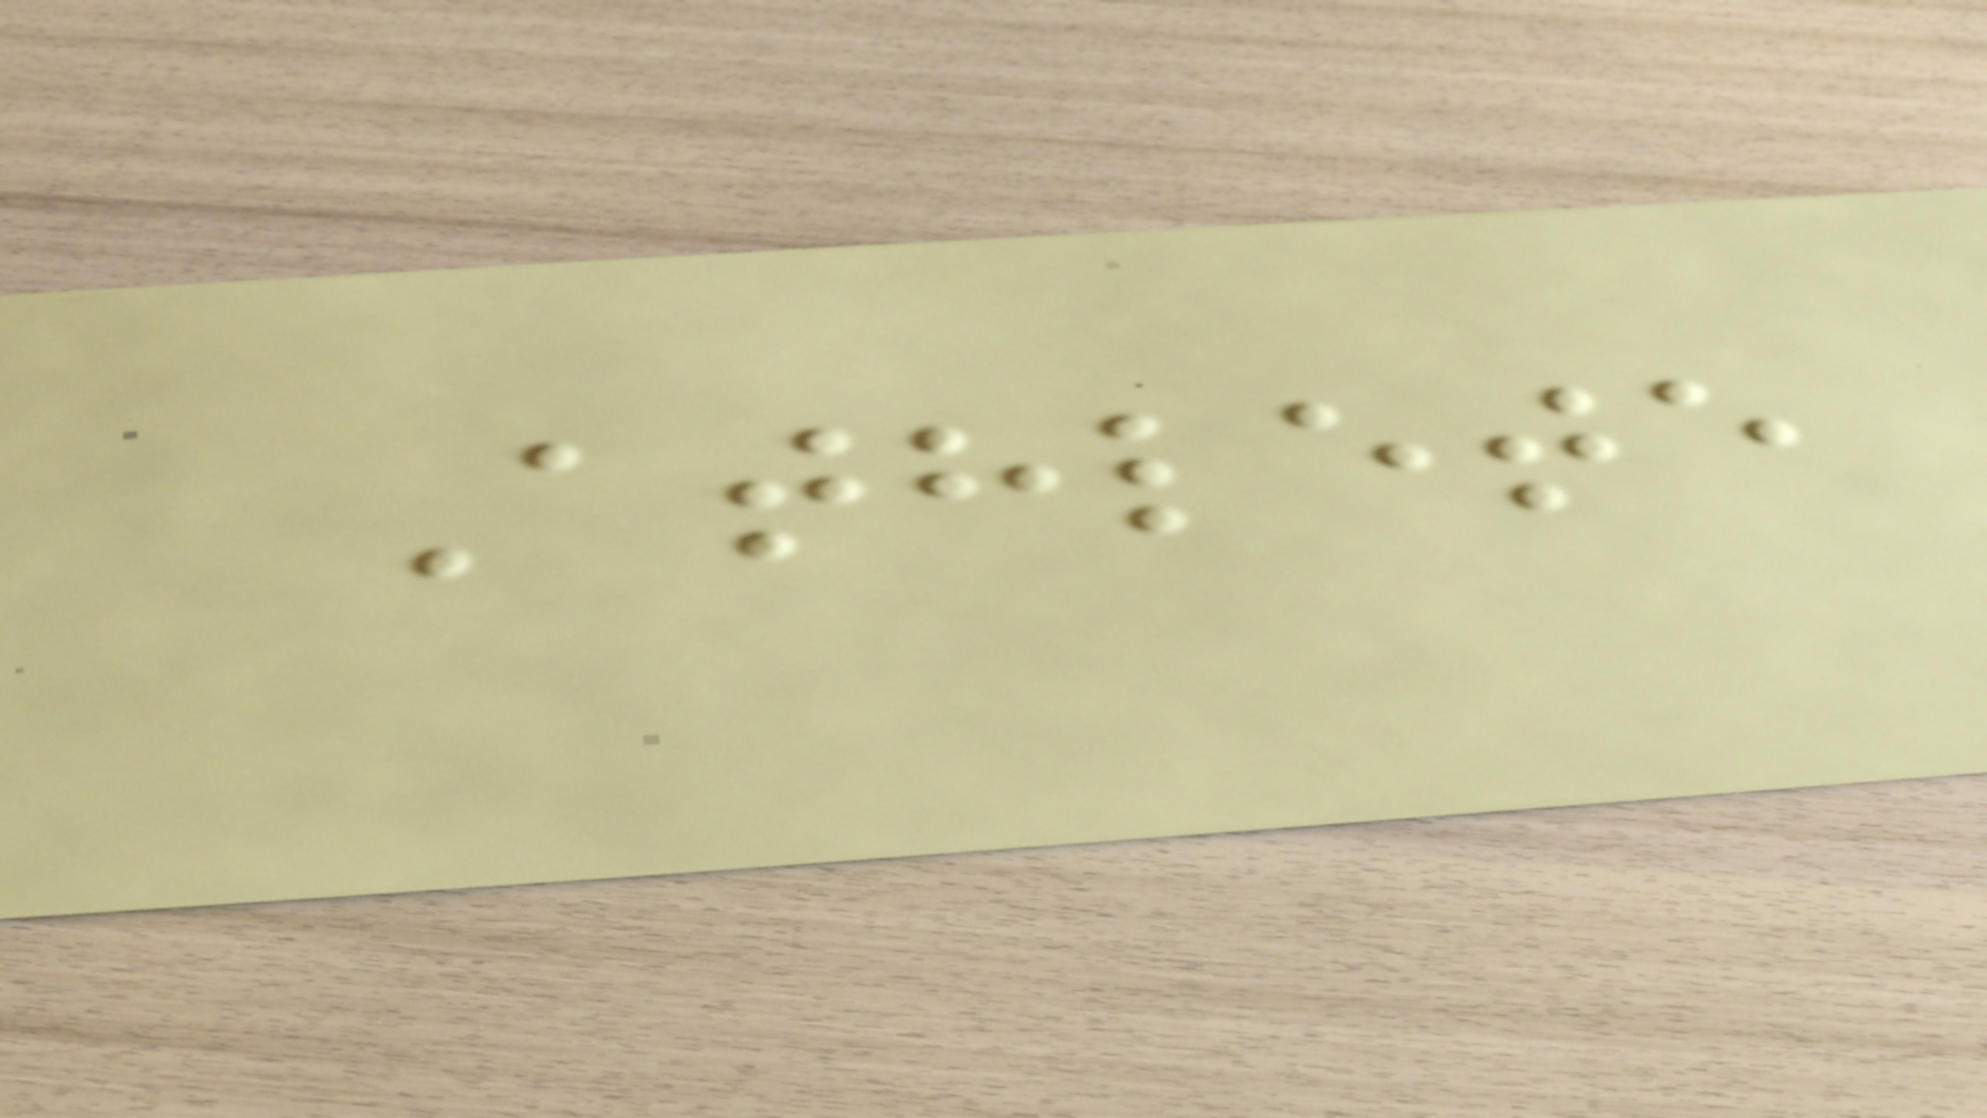Athlete
